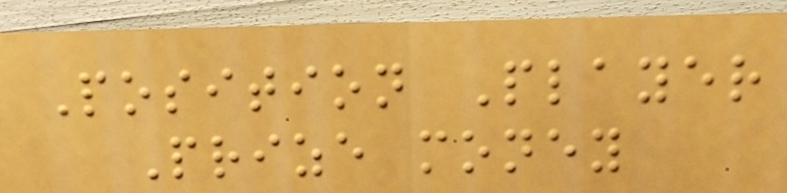Position Player
Prize money
